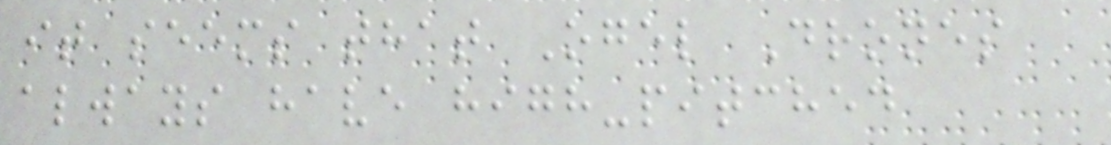it seems that Ogel Drones
always have high-pitched
